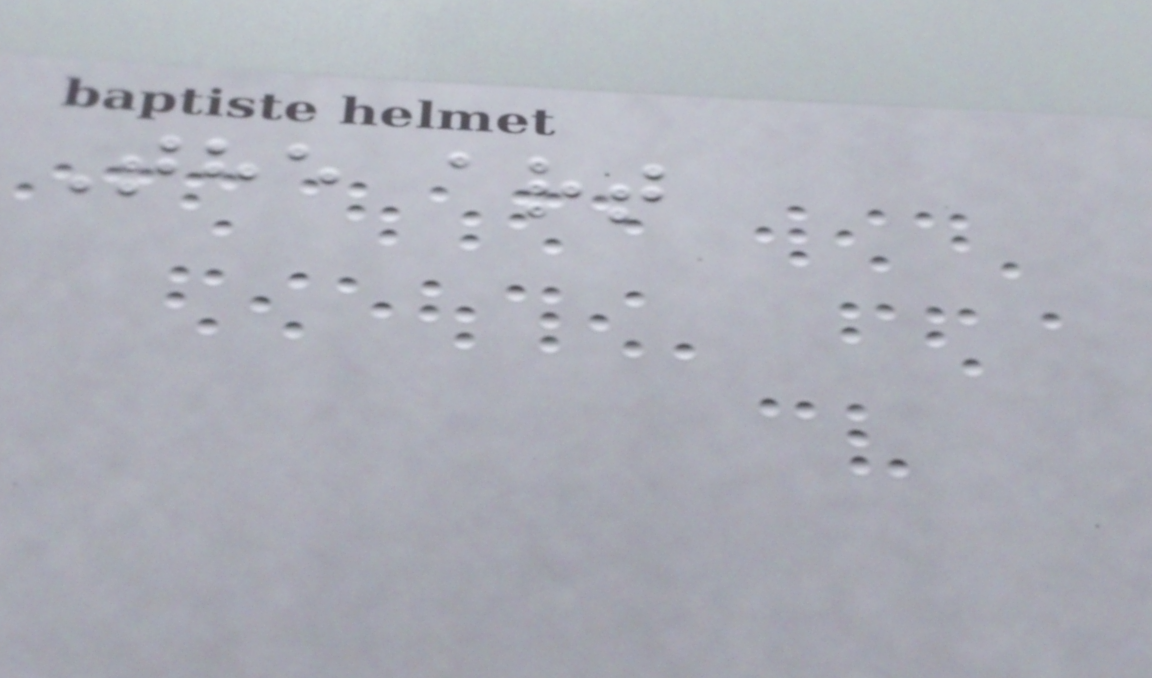The art
